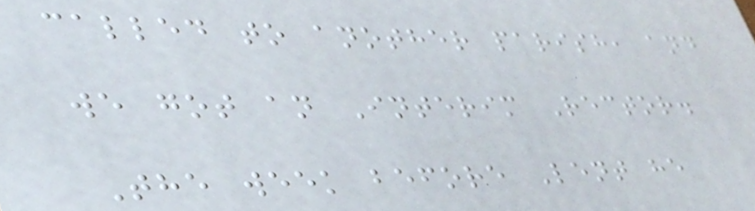called to another parish, and
we got an Interim Rector.
The week before Lent he
